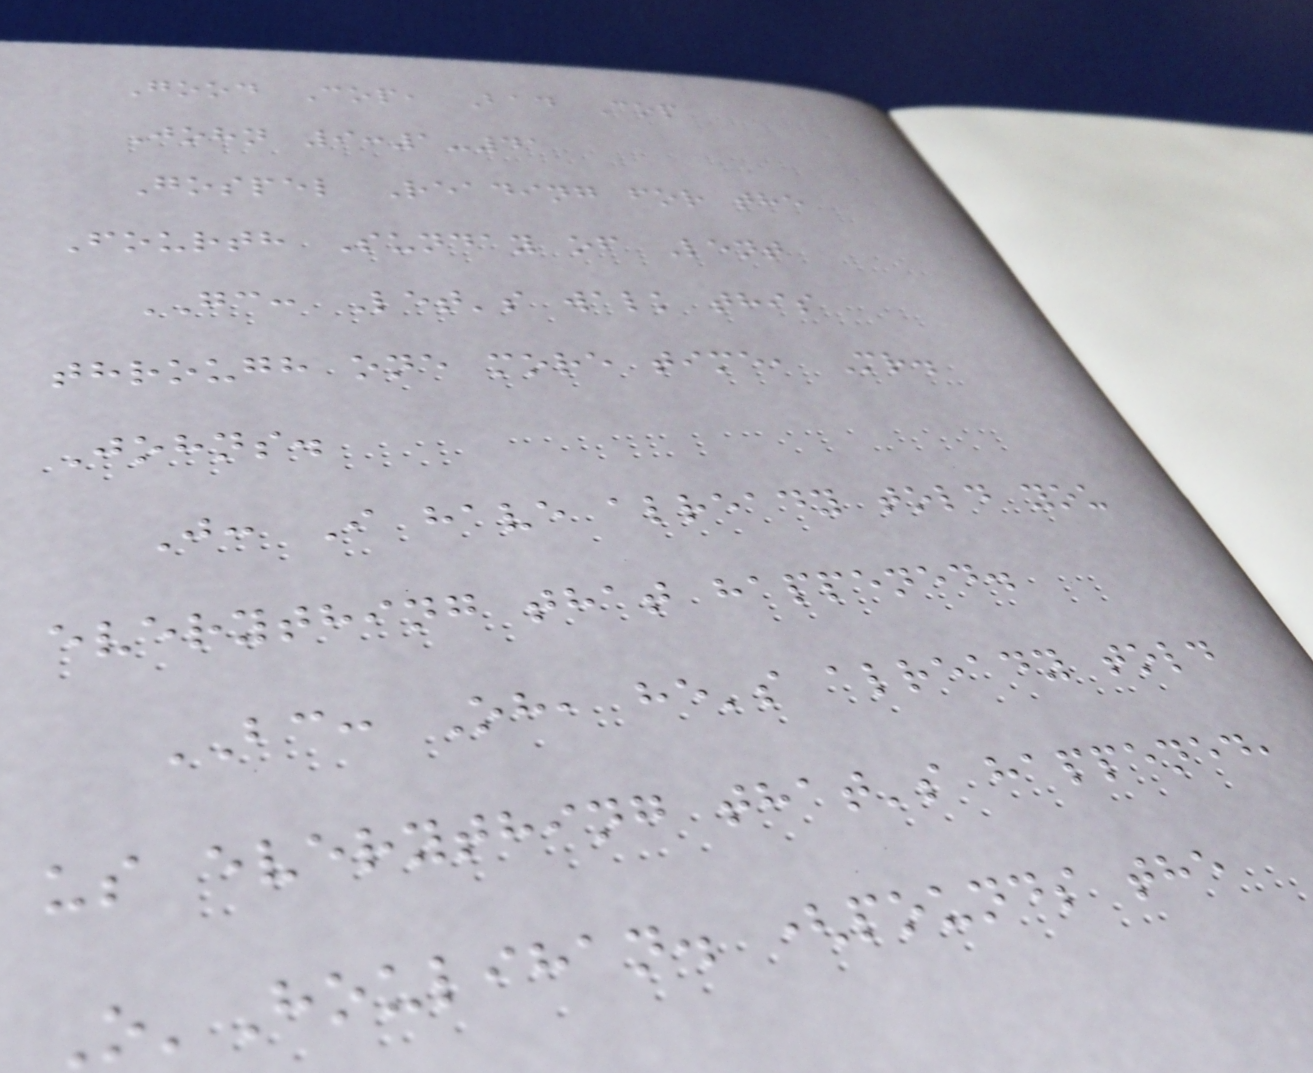Good Cop, Bad Cop
John 9:1-41
Gospel Reading for the
Fourth Sunday of Lent
GC: Let's walk this
through one more time, Mr.
Johns.
J: I have already told you
everything that happened.
BC: Oh, he's already told
us everything that's happened,
O'Houlihan. (pounds the
